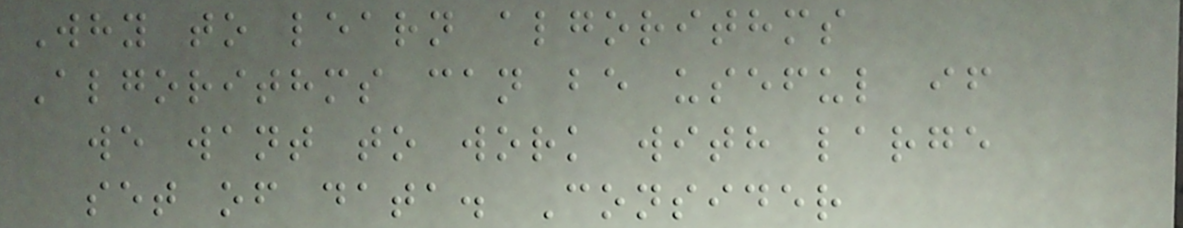Why to learn algorithms
Algorithms can be useful if
we want to work with large
set of data. Consider
